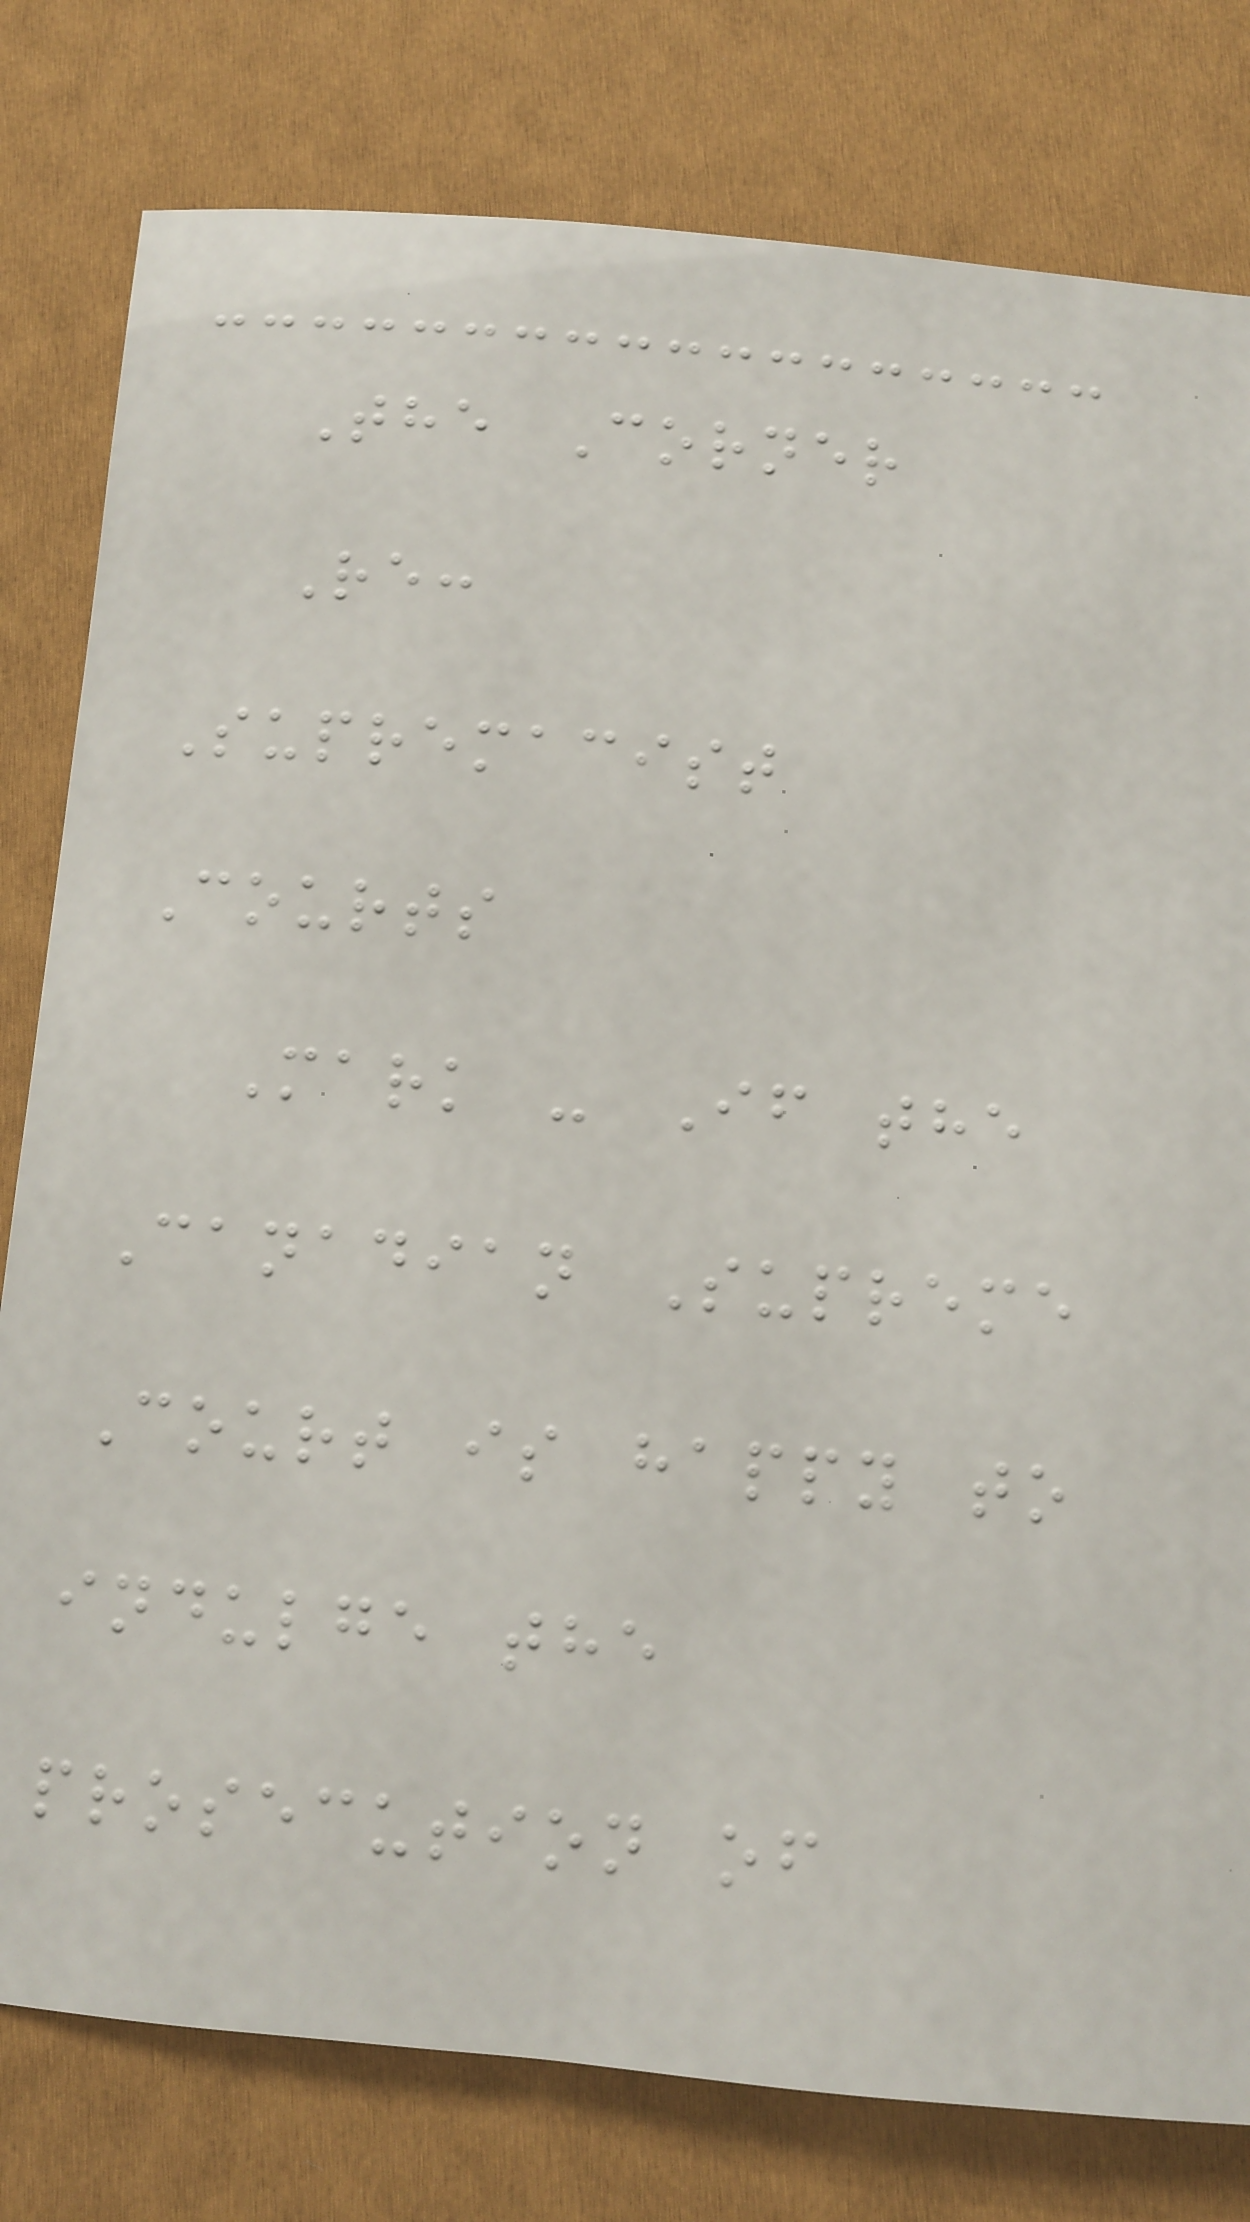The Corner
Re:
Supremacist
Courts
Mark - If the
Canadian Supreme
Court is happy to
indulge the
prosecution of
